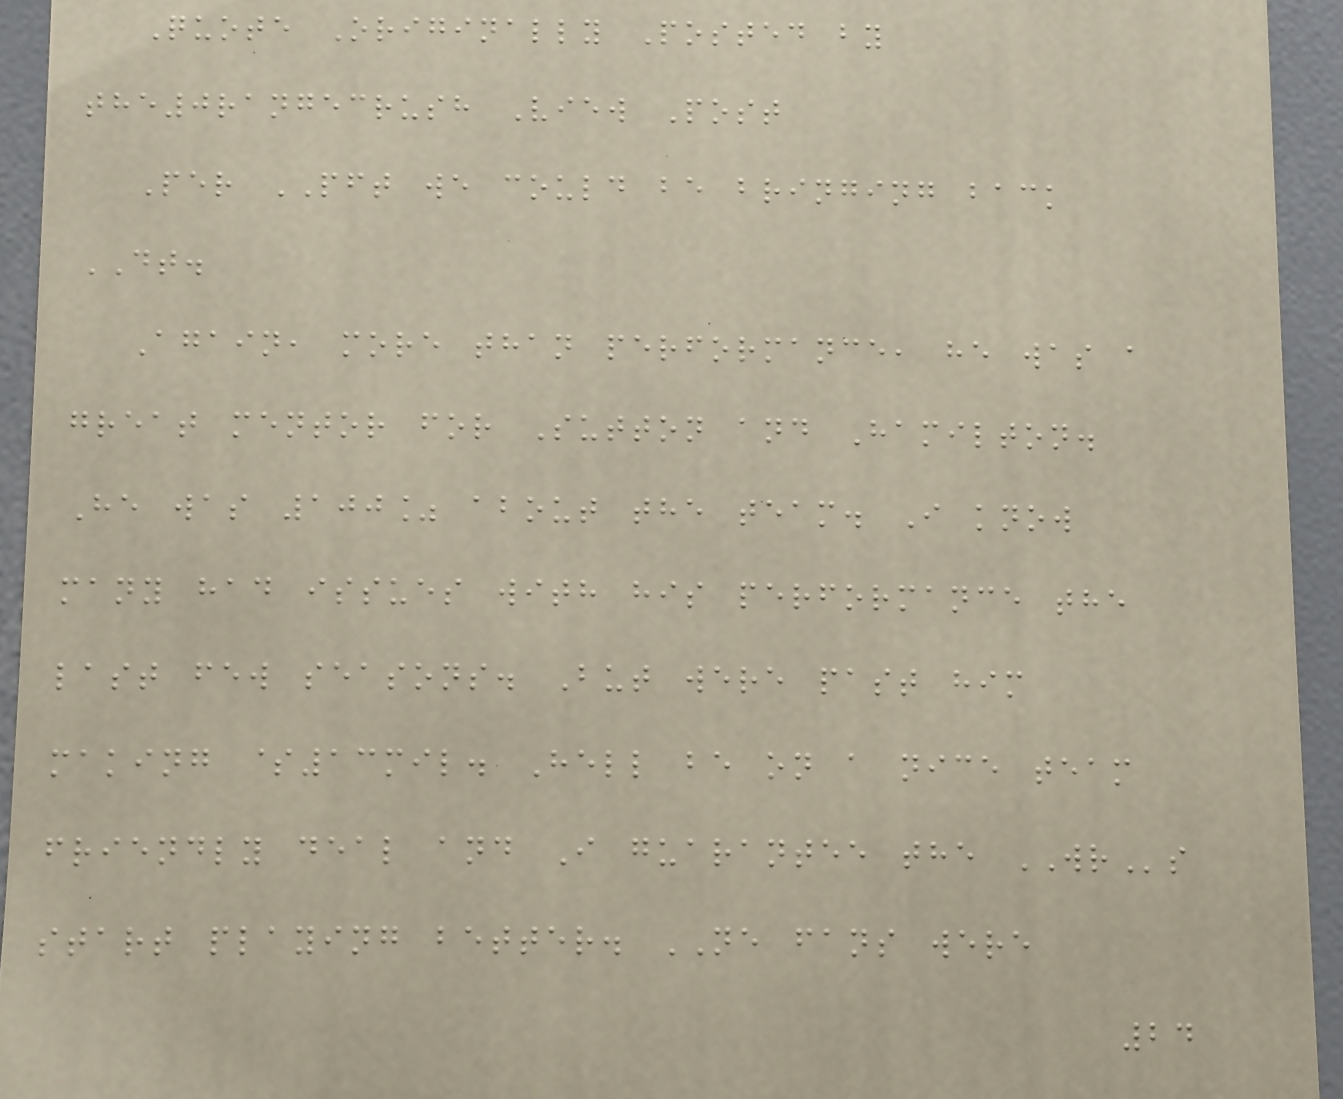Quote Originally Posted by
the0rangecrush View Post
Per PFT we could be bringing back
DT.
Again, more than performance, he was a
great mentor for Sutton and Hamilton.
He was 100% about the team. I know
many had issues with his performance the
last few seasons. But were past him
making $13mil. Hell be on a nice team
friendly deal and I guarantee the WRs
start playing better. NE fans were
24
